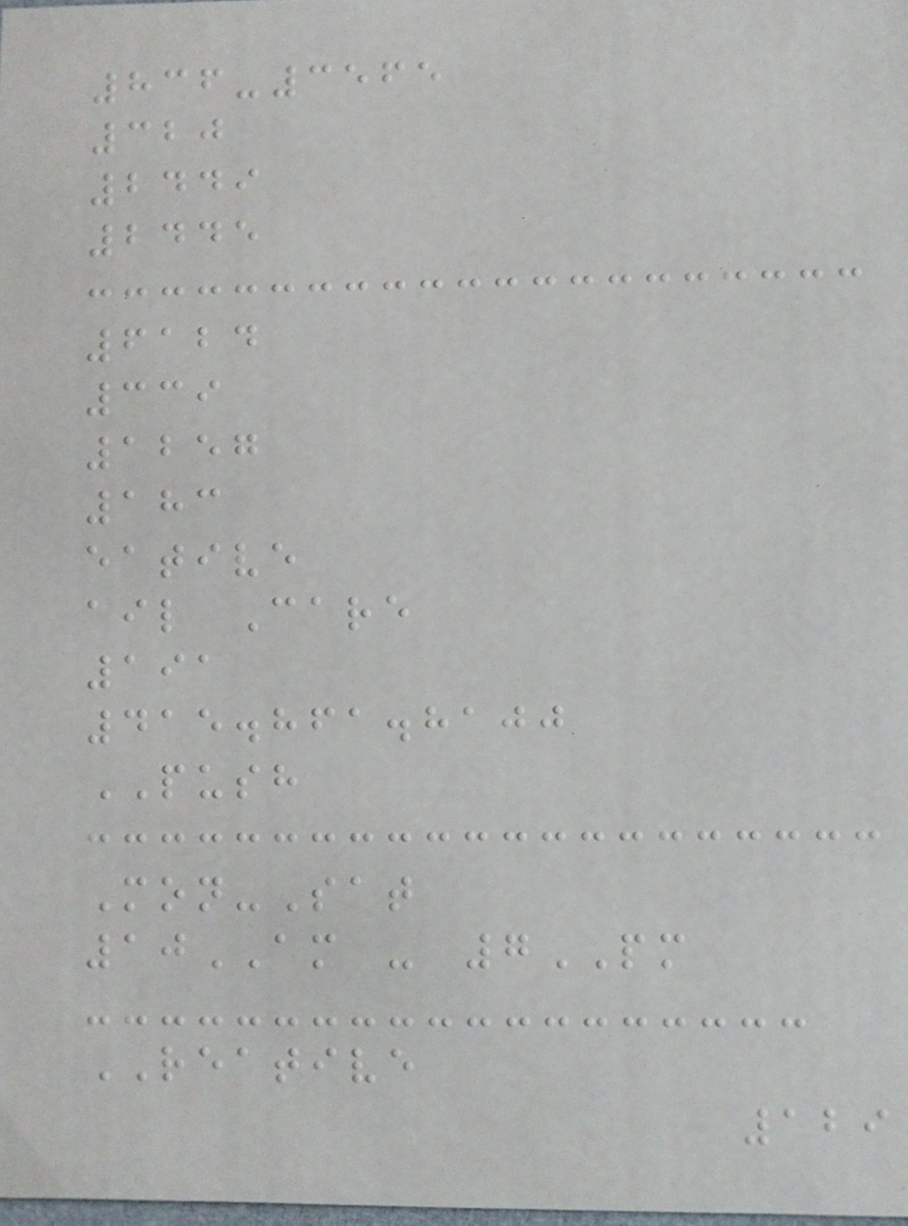836-3565
320
2449
2445
6124
339
1257
183
eative
ail Care
191
415.861.8100
PUSH
Mon-Sat
10AM - 7PM
REATIVE
129
